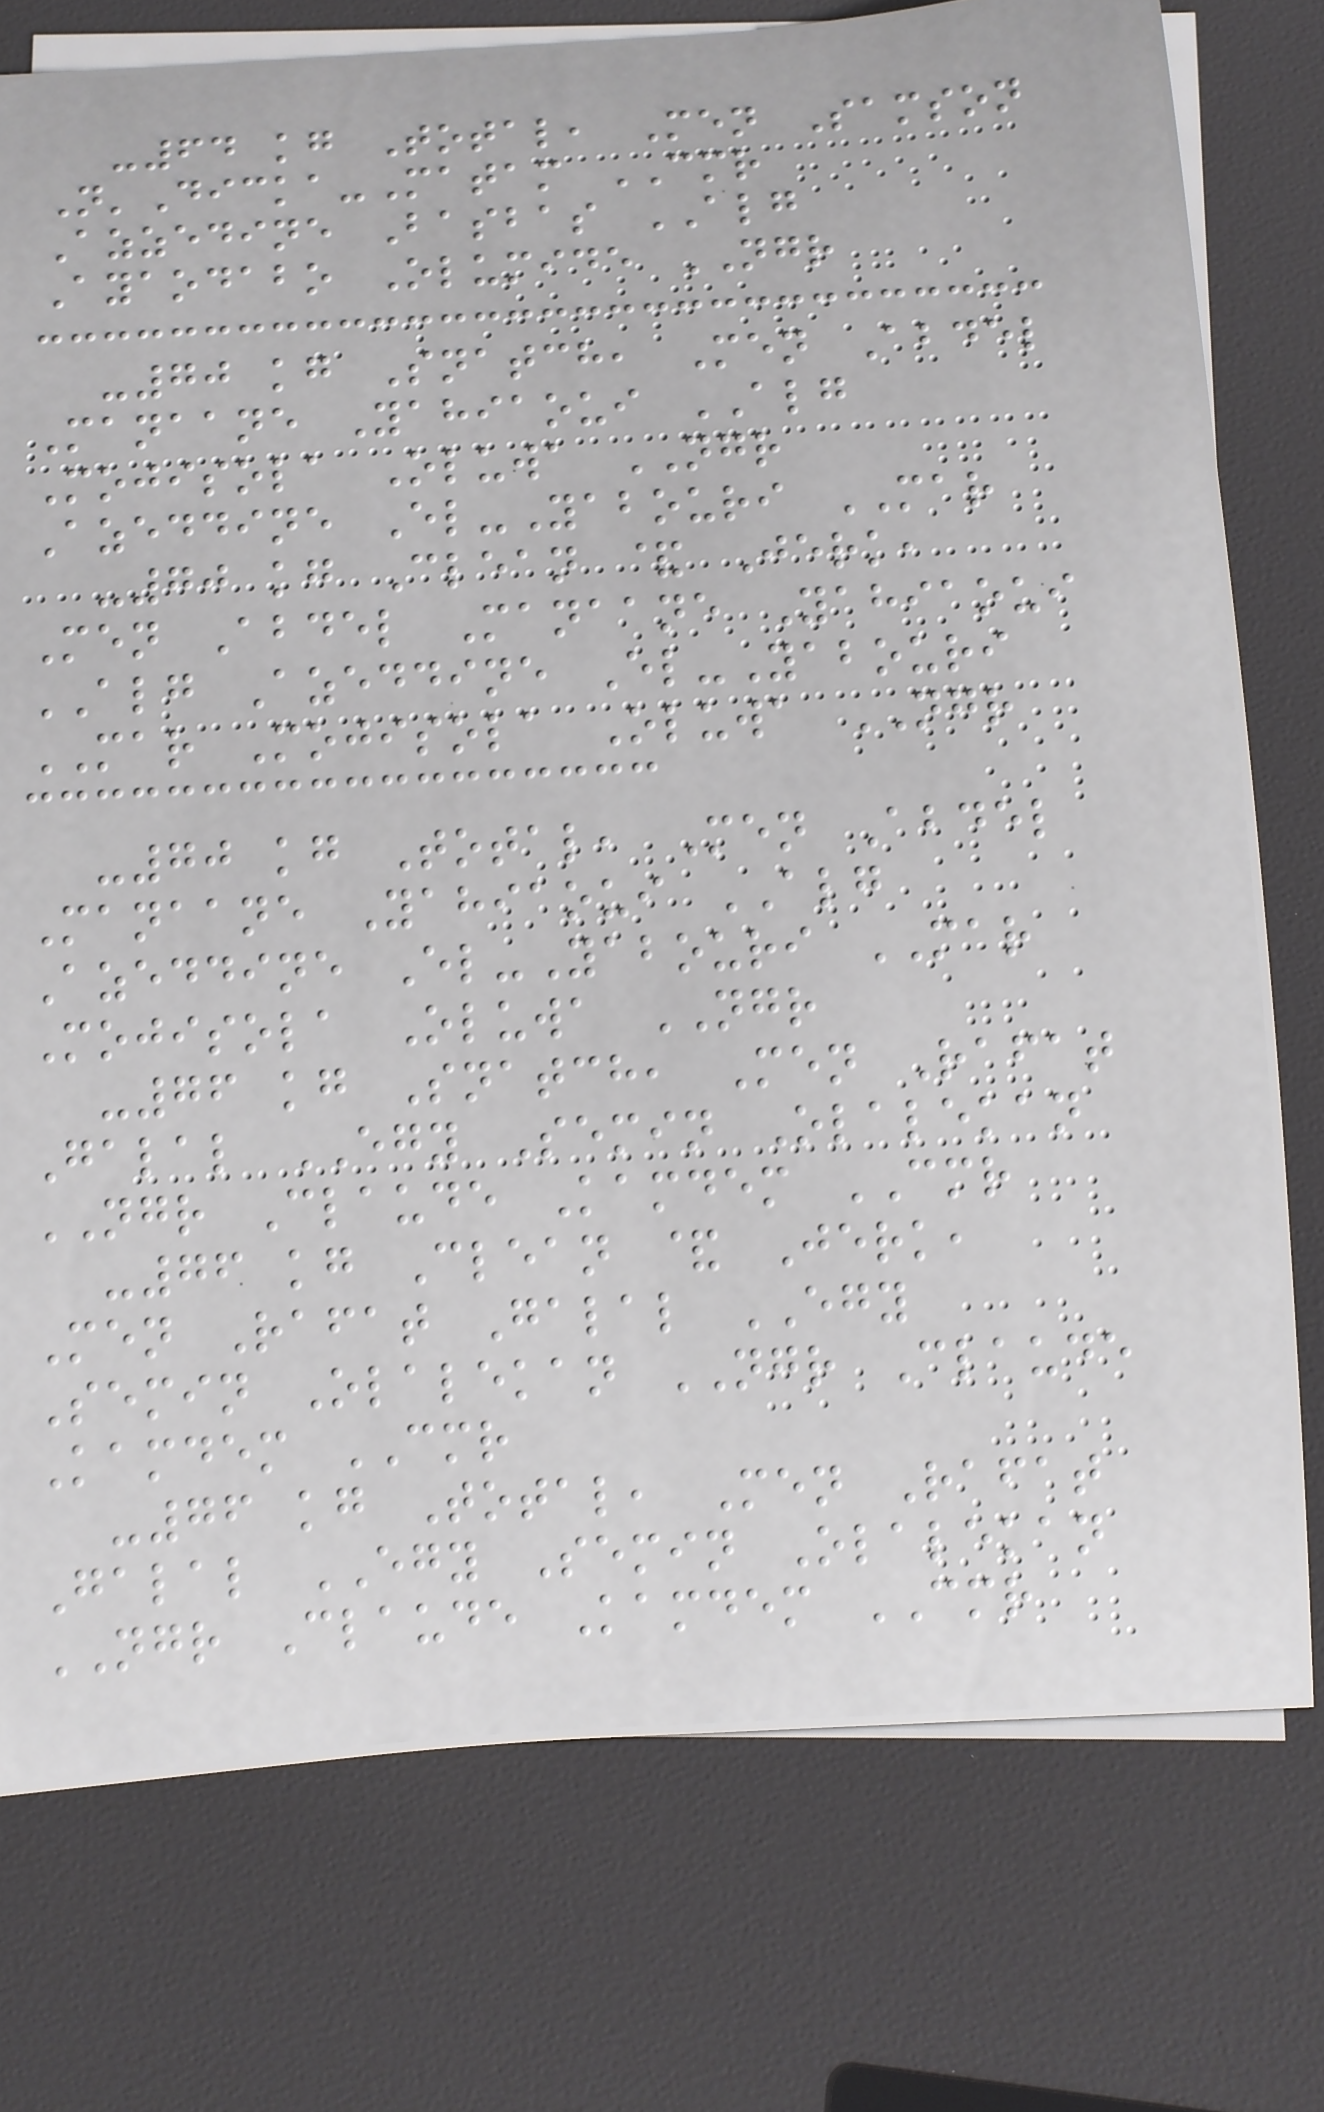-64 kg Total, Men Samson
N'Dicka-Matam CMR
Azzedine Basbas ALG
Ayaodabo Olumide NGR
-70 kg Snatch, Men Abdel
Manaane Yahiaoui ALG
Mojisola Oluwa NGR
Azeddine El-Yabouri MAR
-70 kg Clean & Jerk,
Men Abdel Manaane Yahiaoui
ALG Azeddine El-Yabouri
MAR Mojisola Oluwa NGR
-70 kg Total, Men Abdel
Manaane Yahiaoui ALG
Azeddine El-Yabouri MAR
Mojisola Oluwa NGR
-76 kg Snatch, Men Rafat
Galal EGY Semin Olalekan
NGR Claude Kamdem CMR
-76 kg Clean & Jerk,
Men Rafat Galal EGY
Semin Olalekan NGR Claude
Kamdem CMR
-76 kg Total, Men Rafat
Galal EGY Semin Olalekan
NGR Claude Kamdem CMR
